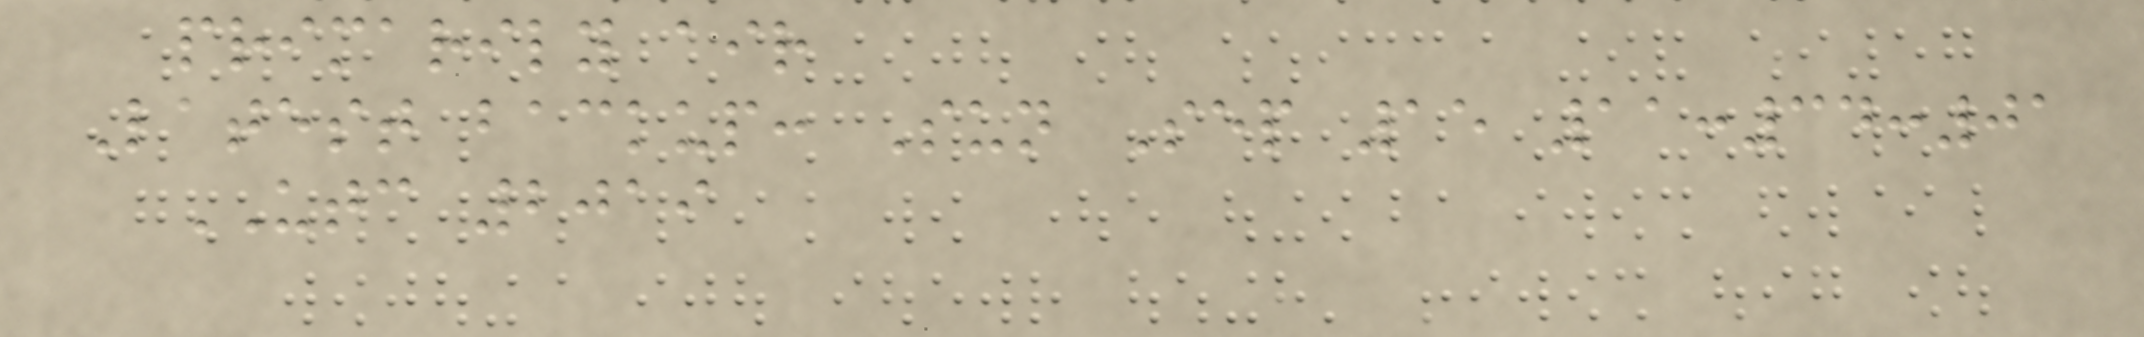primarily air
Latest backup: Sun Sep 15 11:34:01
UTC 2019
